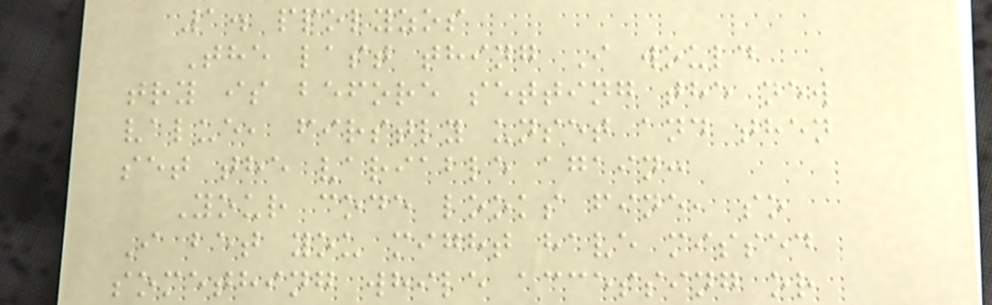1. ppolyzos
The last thing I would
try is before setting the new
value, firstly unset and then
set the variable again:
Your code looks fine, so
I bet you might have missed
something while accessing or
